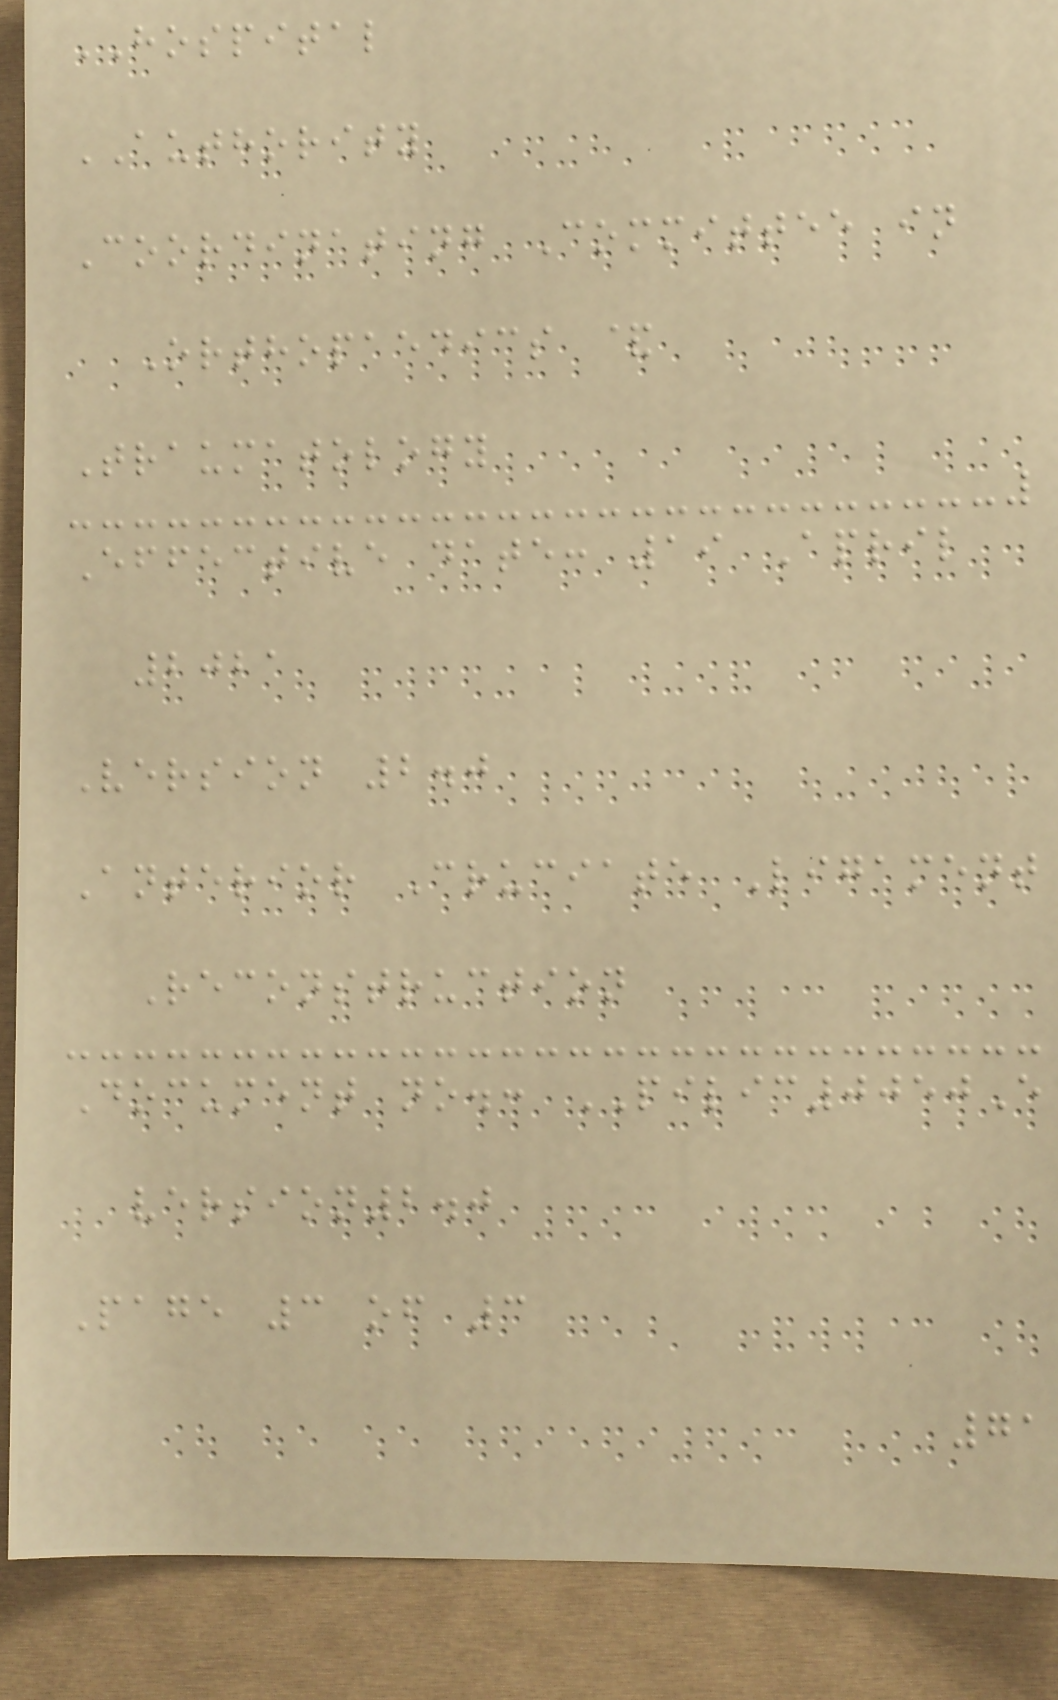HOSPITAL
AUTHORITY
Coordinating Committee in
Orthopaedics &
Traumatology
Effective date: 19 April
2021
Version 2.0
Anterior Cruciate Ligament
Reconstruction
Document no.: PILIC0050E
version2.0
Page 3 of 3
71
